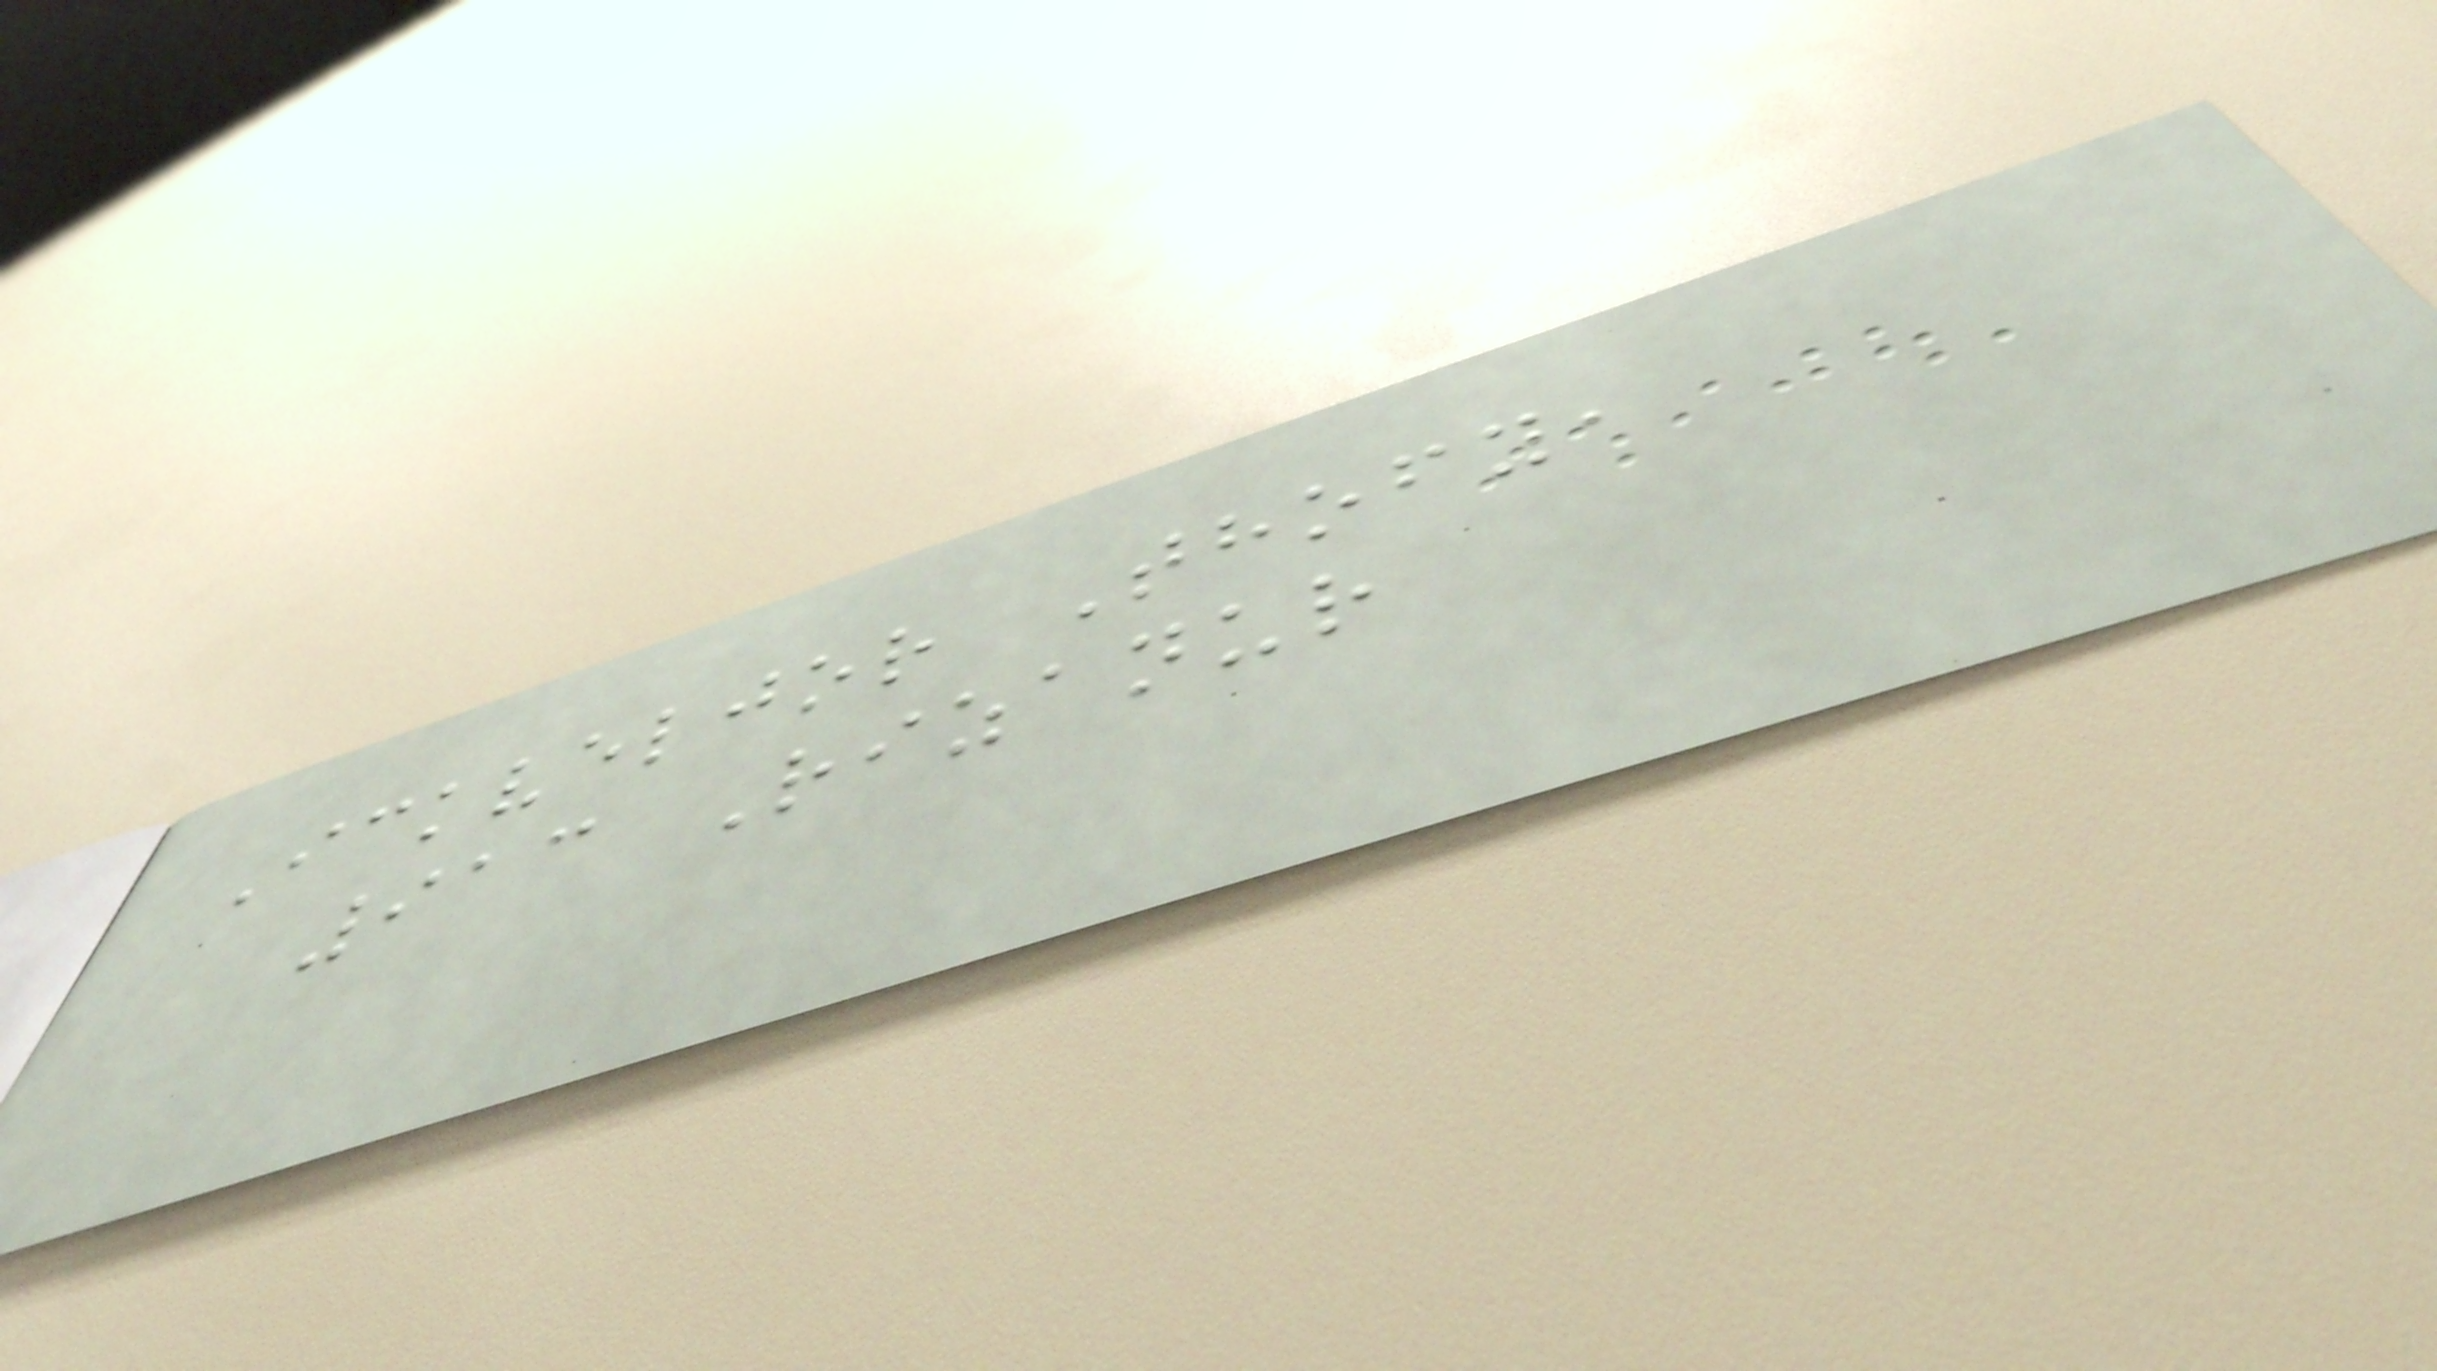Ickveljor Thofy,
913 Rizanur
